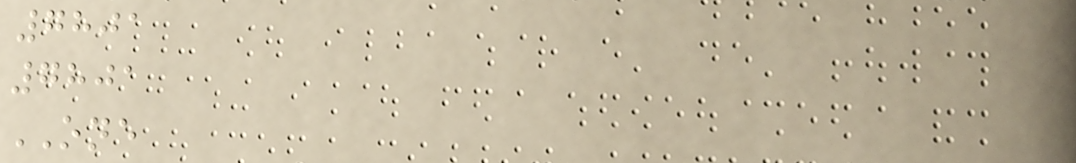7801
7801
ONE
